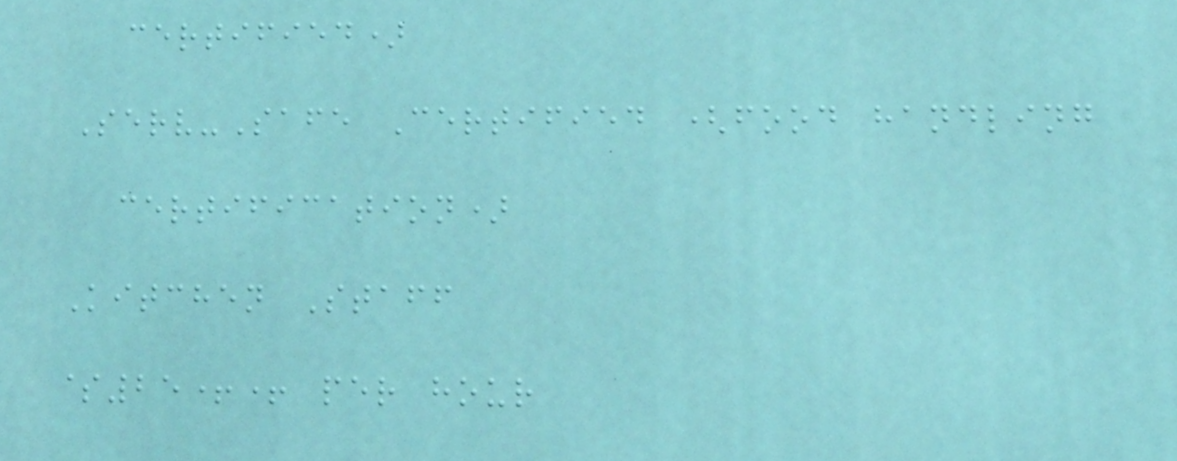certified)
Serv-Safe Certified (food handling
certification)
Kitchen Staff
$25++ per hour
